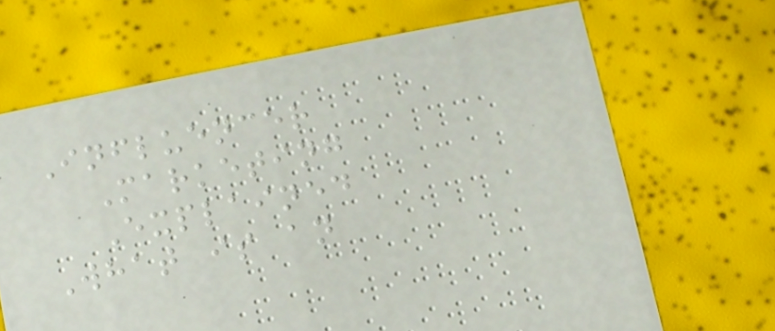Influencer
Marketing
Explained
What is an
